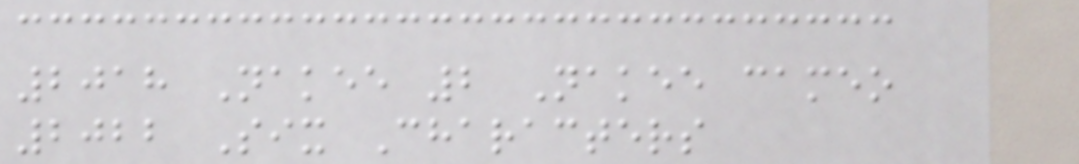2018 Nakee 2 Nakee cameo
2022 Six Characters
